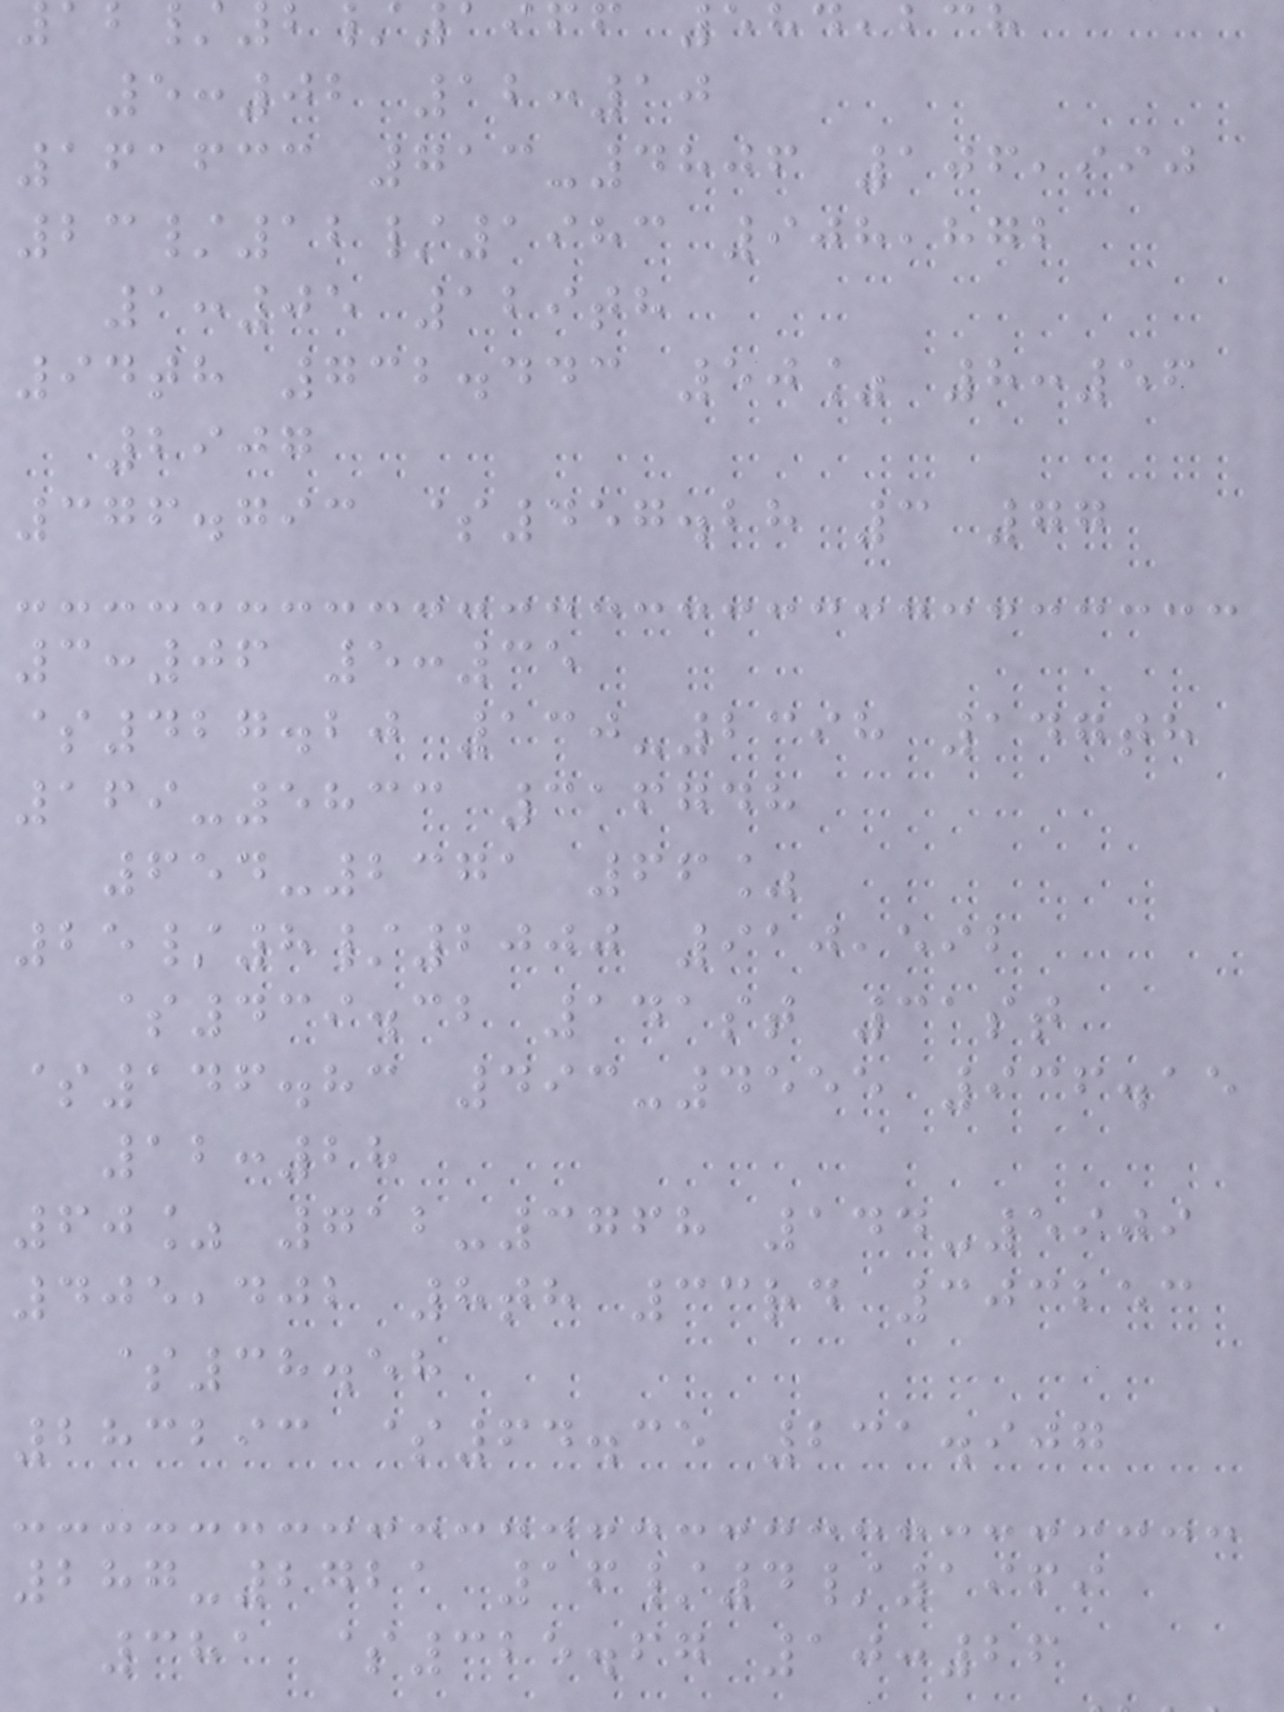1966 584,238
5:02 12:10
161633 713-4806 106,990
23/12/1983 908,872
1:05 129th
94th 732.443 50% 8:56
2907
376.793 $457.28 3 77
3:06 5:35
$427.20 130-2398 147th
169-5833 316748
654-2371 66%
25/8/2000 910,592
$439.32 141st 31st
$146.83 493-4555 936.15
12:28
60% 712-3768 144-5909
405,402 8th 33rd 303253
$38.58
283293 $64.35 231.907
287-2721 16/4/1969
381 $325.67 10:26
